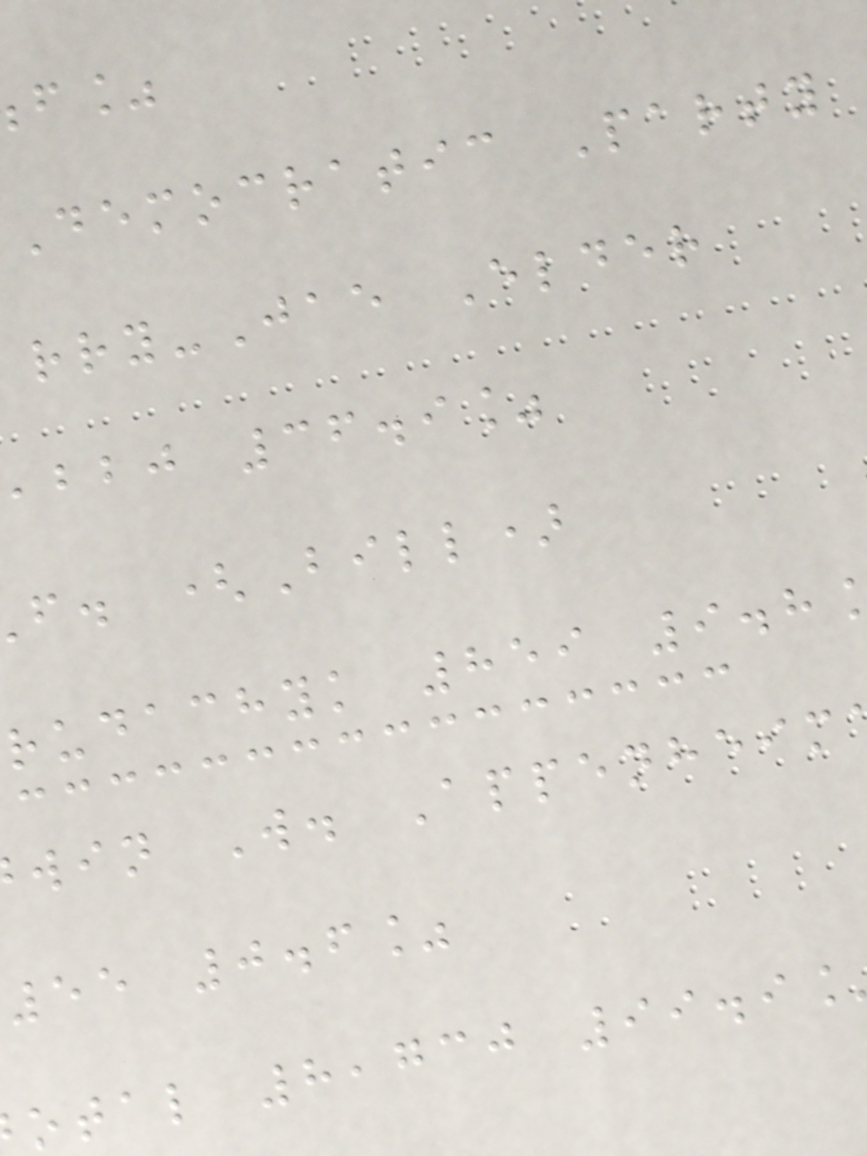Democratic Party
rry-Jae Elder
,bbj 36.9%
f. (Bill)
rudachyk 859 9.8
win W. Appenheim
55 0.6%
otal 8,730 99.9
